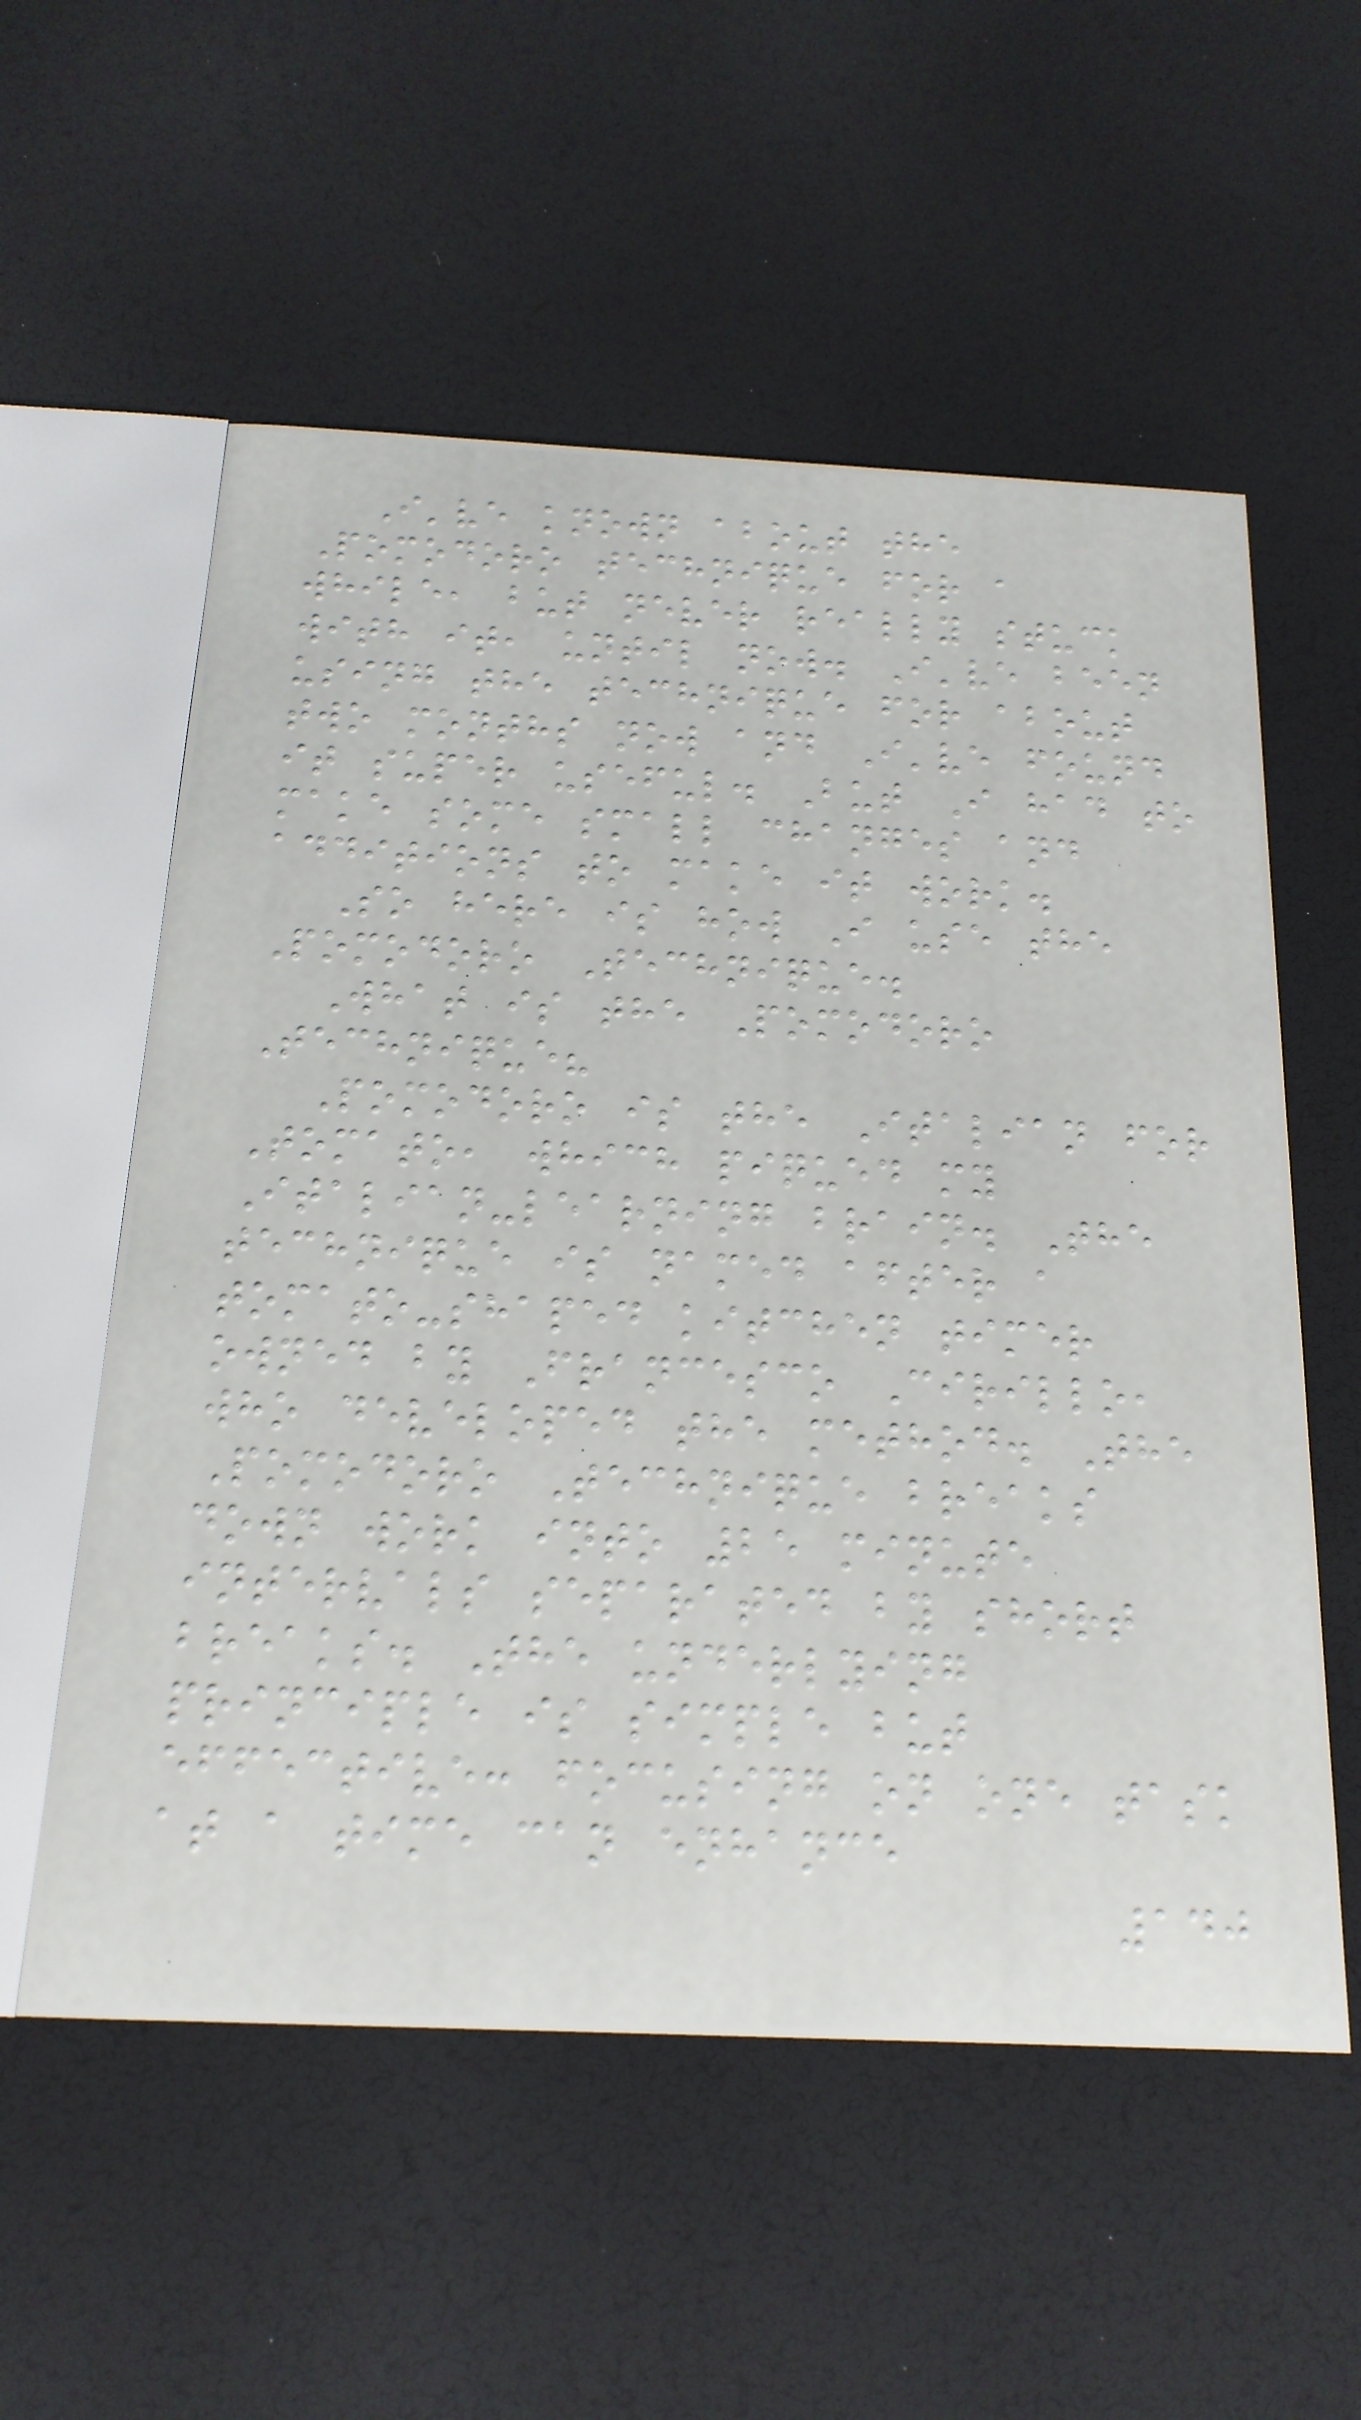I've known about the
Pomodoro technique for a
while, but never really stuck
with it, until now. I've been
using the technique for about
two months now and I've found
it super useful. But I had to
make some small changes and
additions to make it work.
So here is how I use the
Pomodoro Technique.
What is the Pomodoro
Technique?
Pomodoro is the Italian for
Tomato, which piqued my
Italian-learning brain. The
technique is named after a
tomato-shaped kitchen timer
owned by Francesco Cirillo,
who developed the method. The
Pomodoro Technique breaks
down work into 25 minute
intervals separated by short
breaks. The underlying
principle is simple but
effective: focusing on one task
at a time can enhance
140
